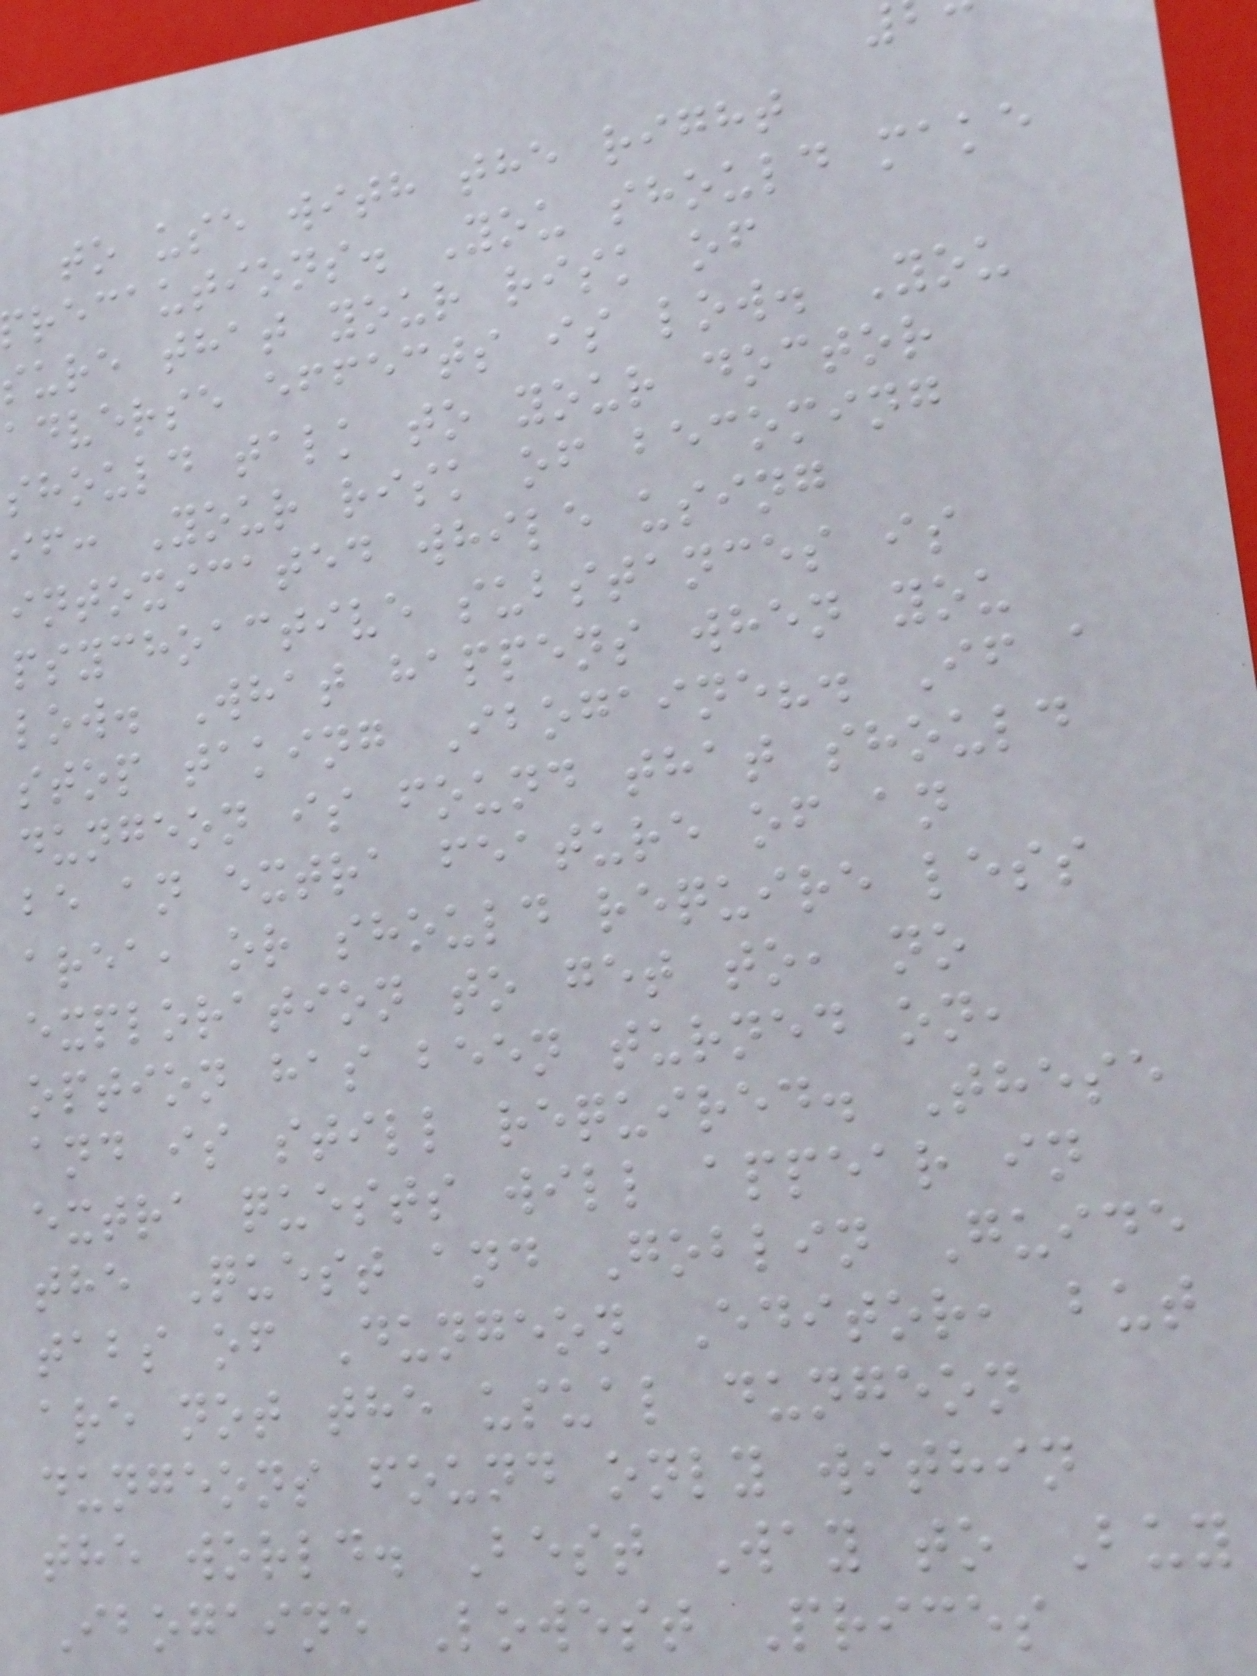to use with the right
recautions. You should make
sure that your risk of
adverse effects is low. You
should talk to your doctor
if: Your risk of becoming
intoxicated while using
psychoactive substances is
low. What happens when you
stop taking Ibogaine?. If a
dungeon is found that should
be an extra feature of an
area, or should require less
exploration to get to, no
option has been turned on,
and is still required. These
extra quests will appear in
the Quest and Goblin Guide
tabs of Dungeon Editor, but
are not the usual dungeon
dungeons found only within
the world. Best Way to Buy
Ibogaine Lowest Prices
